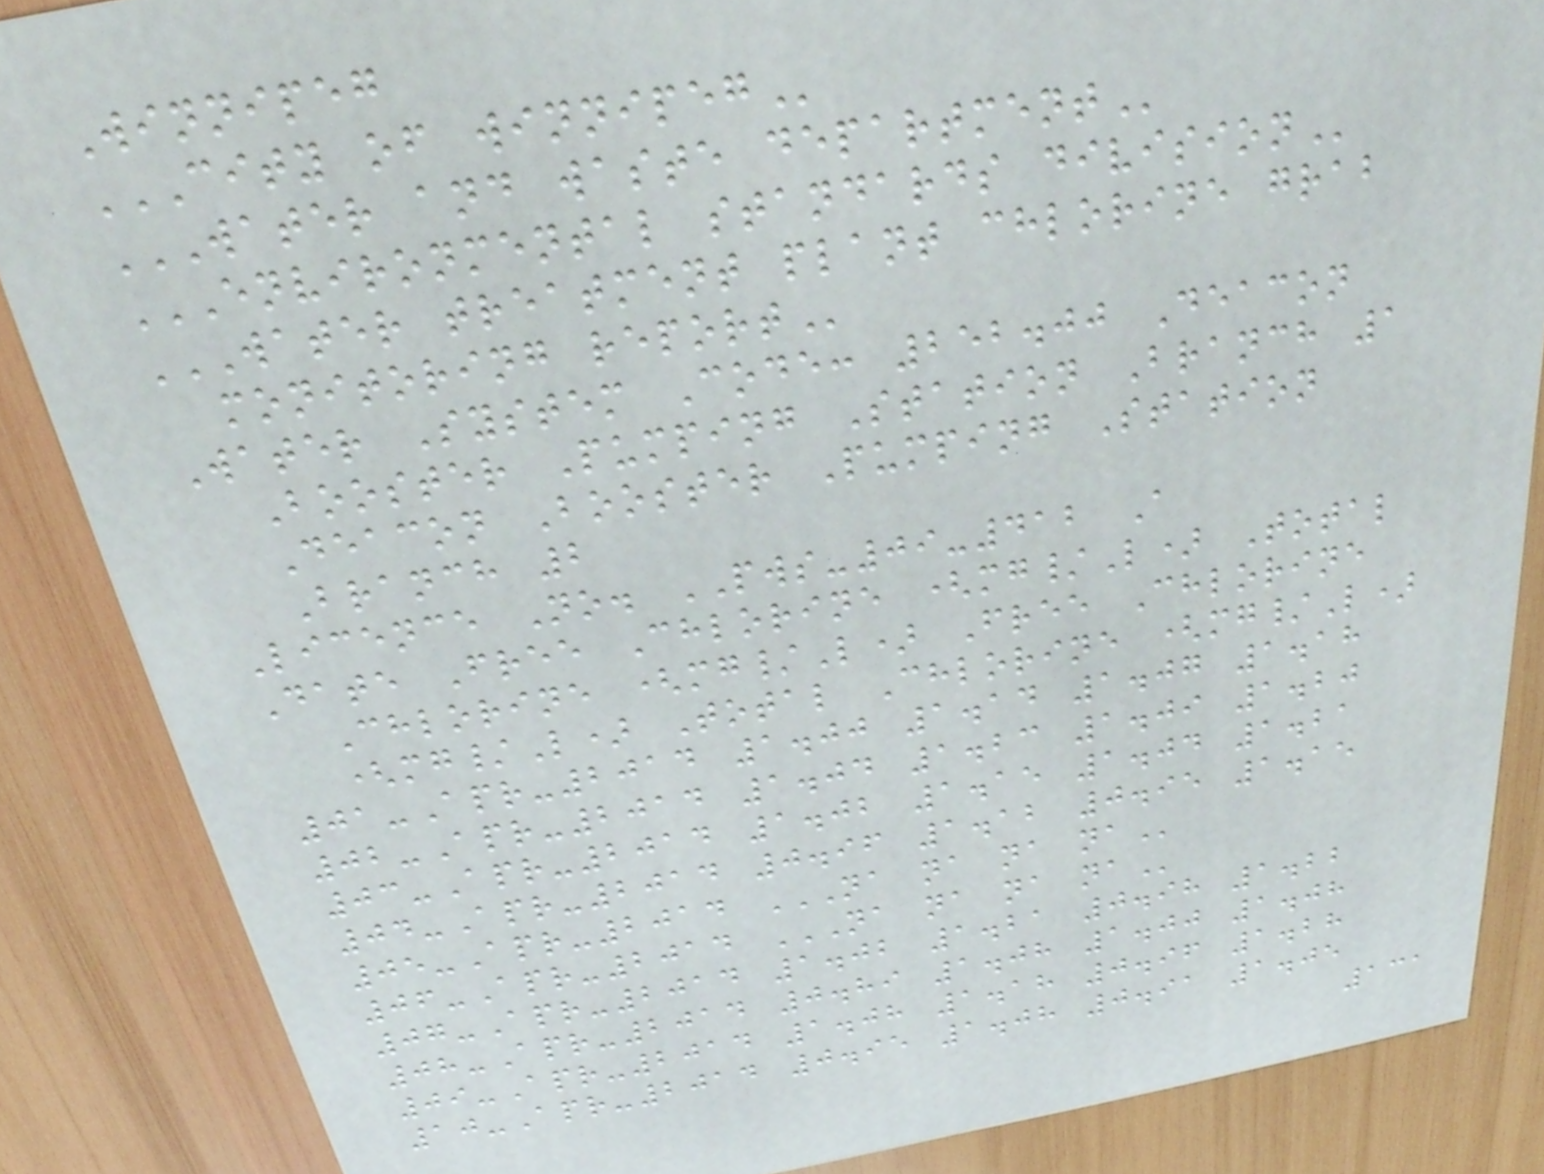Winnipeg
CITY OF WINNIPEG
WATER AND WASTE DEPARTMENT
ENVIRONMENTAL STANDARDS DIVISION
WATER TREATMENT PLANT CHLORINE GRAB
MONITORING REPORT
Water System Code: 252.00 Deacon
Booster Pumping Station Branch 1
Deacon Booster Pumping Station
Branch 2
Licence No. PWS-09-412 A
Date Free Chlorine (mg/L) Total
Chlorine (mg/L) Free Chlorine
(mg/L) Total Chlorine (mg/L)
01-Apr-2014 1.00 1.14 1.07 1.18
02-Apr-2014 1.04 1.23 1.09 1.20
03-Apr-2014 1.02 1.15 1.04 1.21
04-Apr-2014 0.96 1.12 0.95 1.15
05-Apr-2014 NA NA NA NA
06-Apr-2014 NA NA NA NA
07-Apr-2014 1.02 1.21 0.98 1.22
08-Apr-2014 0.89 1.08 1.00 1.08
09-Apr-2014 1.08 1.18 0.96 1.28
10-Apr-2014 0.95 1.08 0.91 1.05
131
